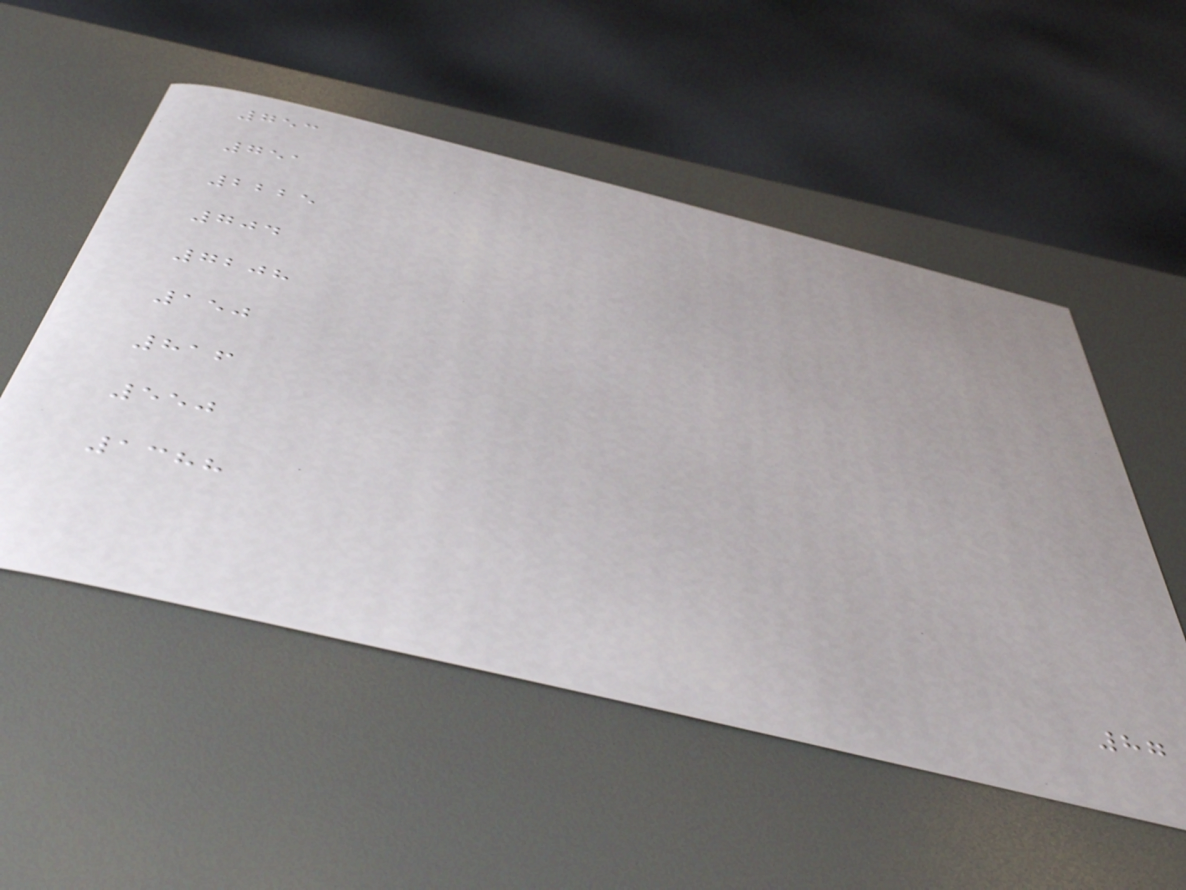753
751
2225
704
7208
150
816
550
1388
87
